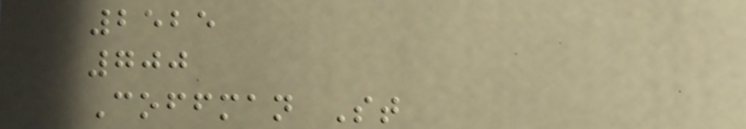2525
700
Coffman St
